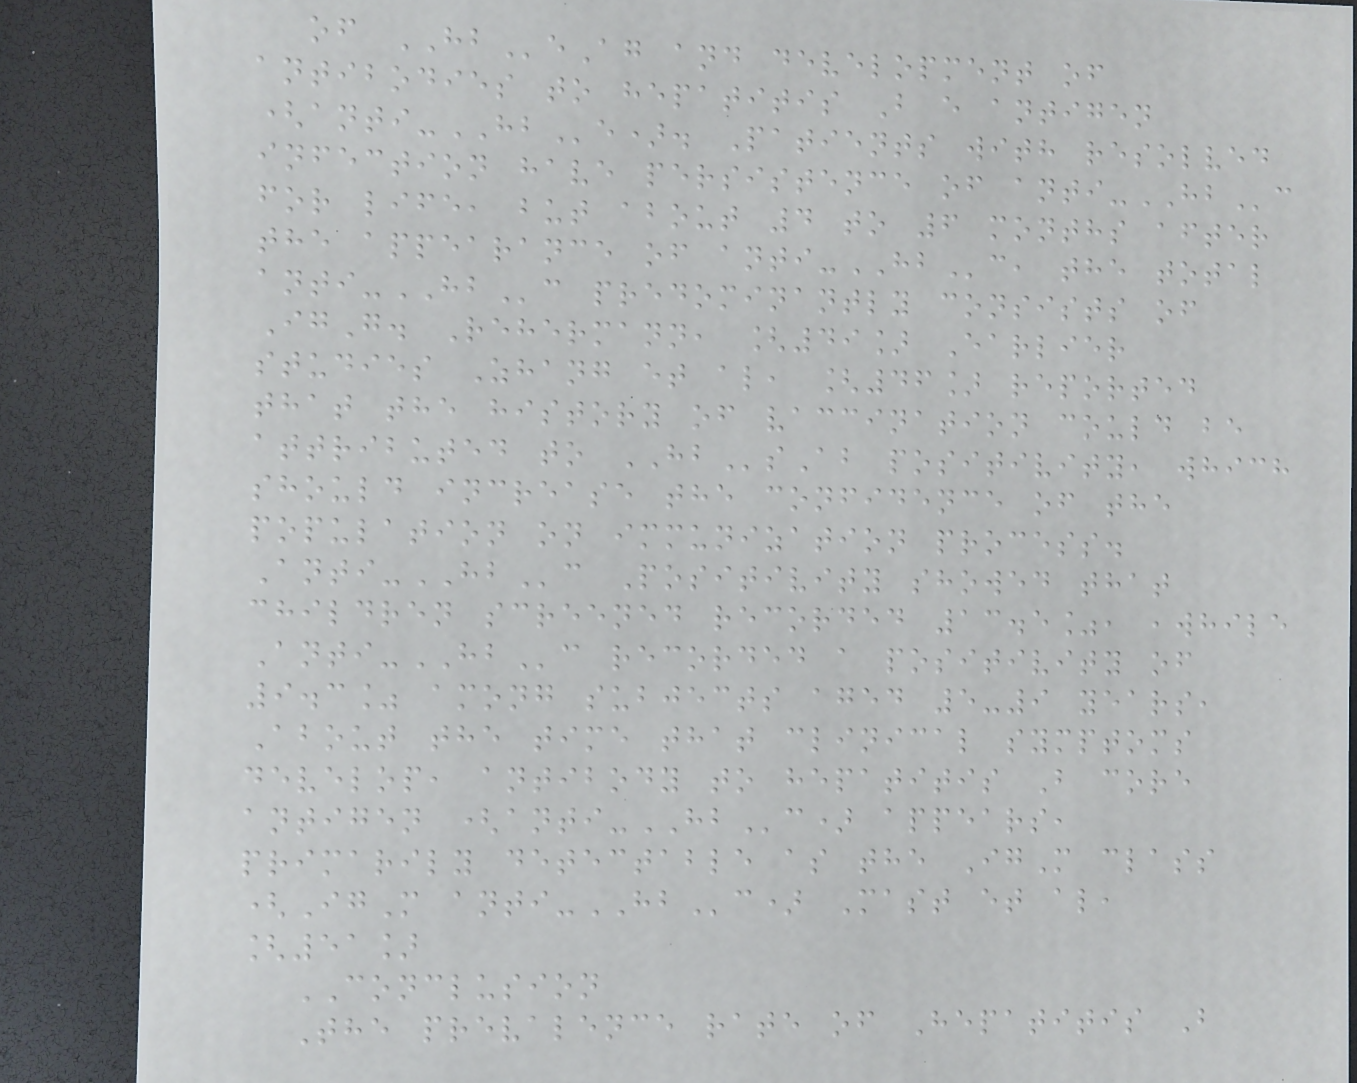of HBeAg and development of
antibodies to hepatitis B e antigen
(anti-HBe). Patients with resolved
infection have persistence of anti-HBc
for life, but about 4 to 6 months after
the appearance of anti-HBc, the total
anti-HBc predominantly consists of
IgG. Rehermann, [49] Earlier
studies Zhang et al, [46] reported
that the history of vaccination could be
attributed to HBsAb positivity, which
should increase the confidence of the
population on immunization process.
Anti-HBc Positivity showed that
children screened recorded 13.5%, ,while
Anti-HBc recorded a positivity of
9.3% among subjects aged 5-9 years,
About the time that clinical symptoms
develop, antibody to hepatitis B core
antigen (anti-HBc) appears,
primarily detectable as the IgM class
(IgM anti-HBc) Mast et al,
[51]
CONCLUSION
The prevalence rate of Hepatitis B
